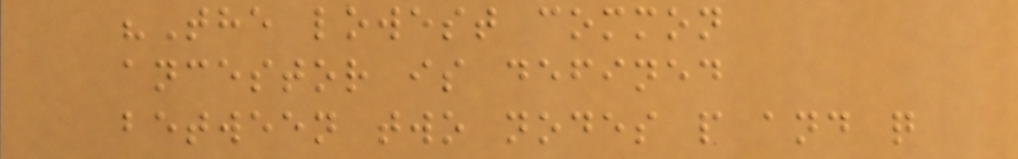"The lowest common
ancestor is defined
between two nodes p and q
